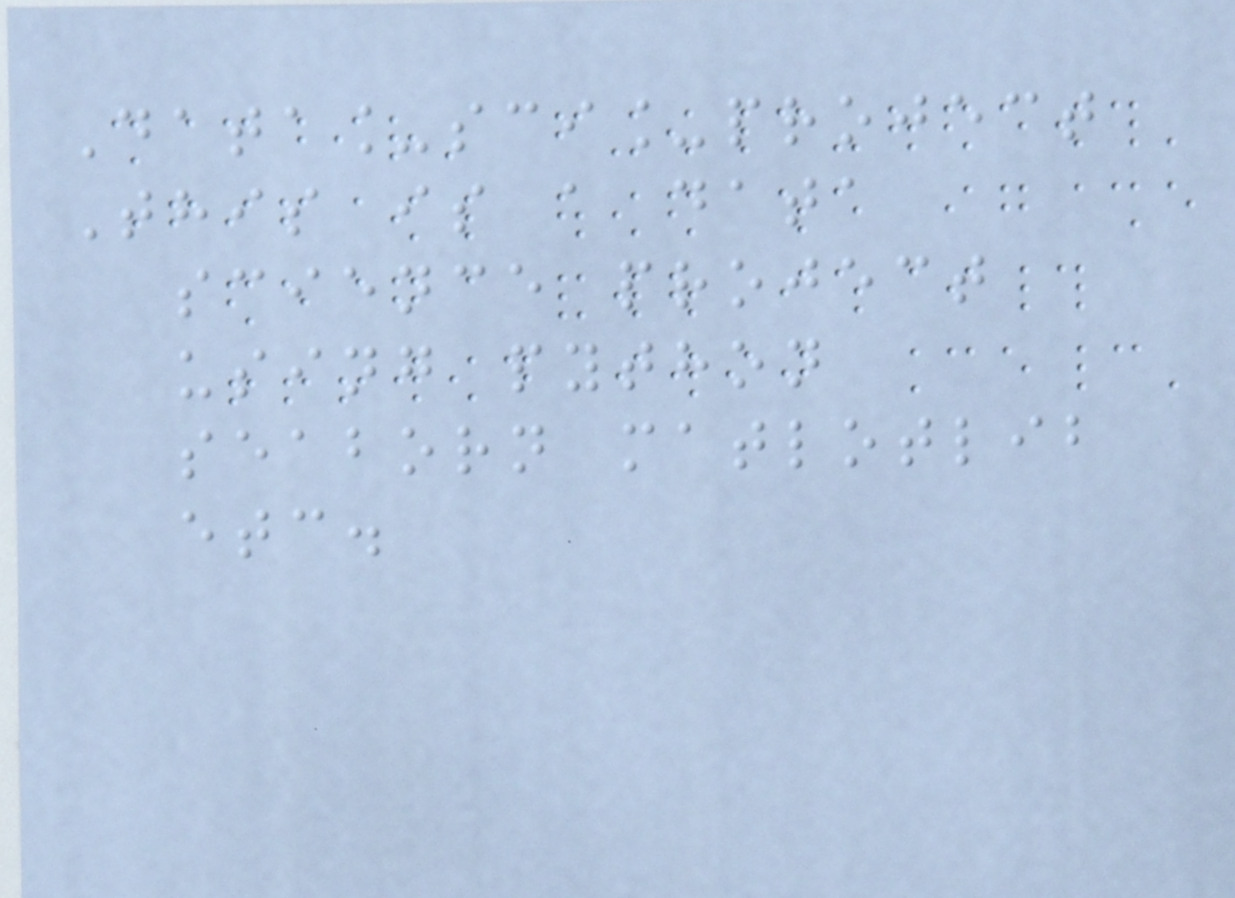Data_sci_project
This is a data
science project
using python
seaborn matlotlib
etc.
